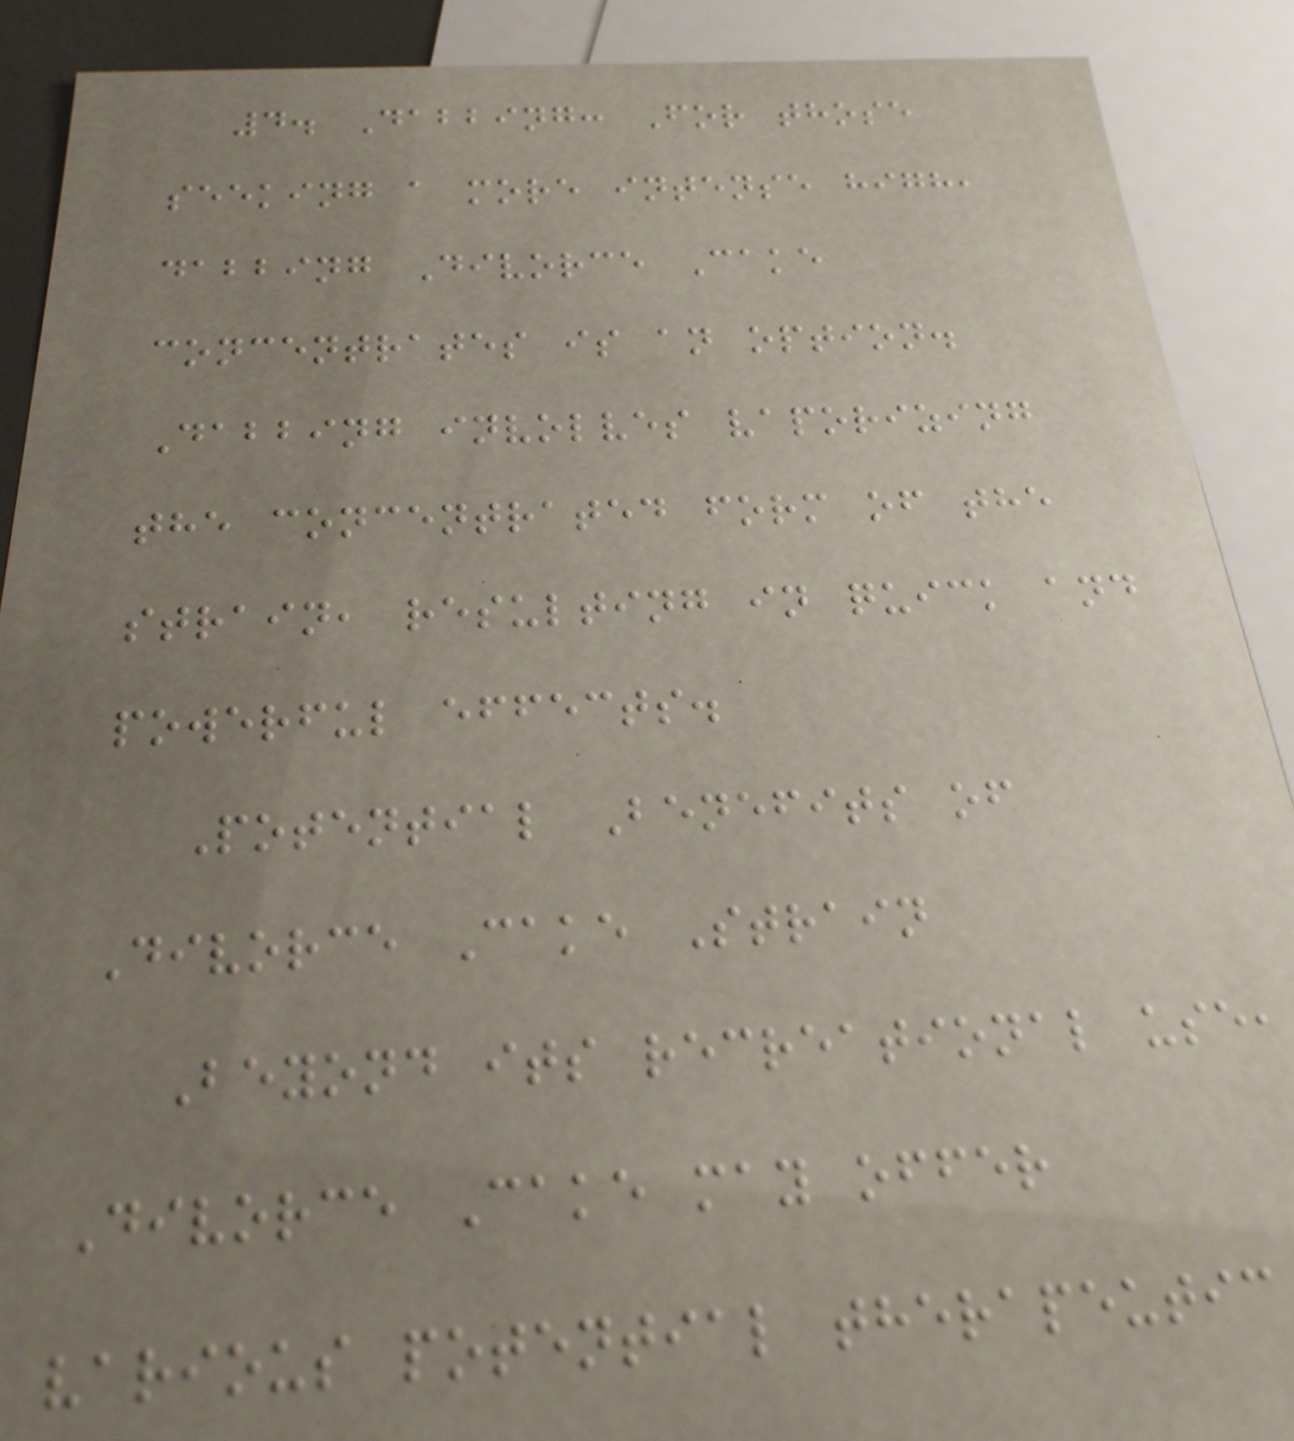4. Dabbing: For those
seeking a more intense high,
dabbing Divorce Cake
concentrates is an option.
Dabbing involves vaporizing
the concentrated form of the
strain, resulting in quick and
powerful effects.
Potential Benefits of
Divorce Cake Strain
Beyond its recreational use,
Divorce Cake may offer
various potential therapeutic
